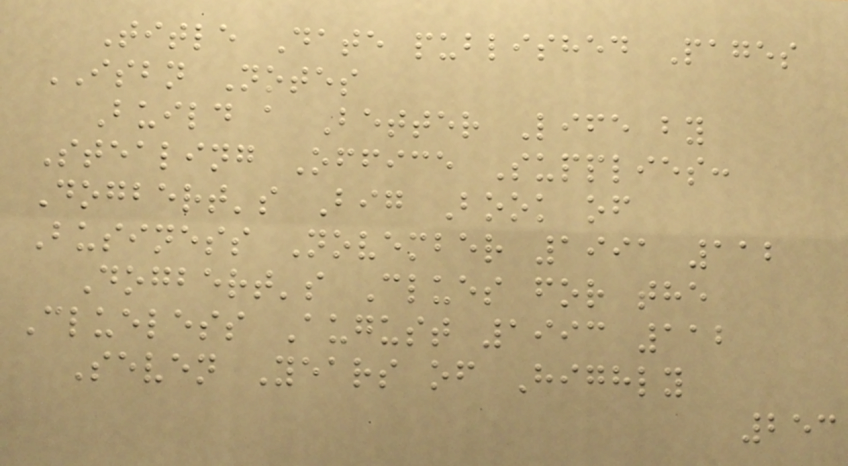Title Date published Pages
ISBN Notes
Build a Better Life by
Stealing Office Supplies:
Dogbert's Big Book of
Business November 1991 112
Dogbert's Clues for the
Clueless August 1993 112
Seven Years of Highly
253
